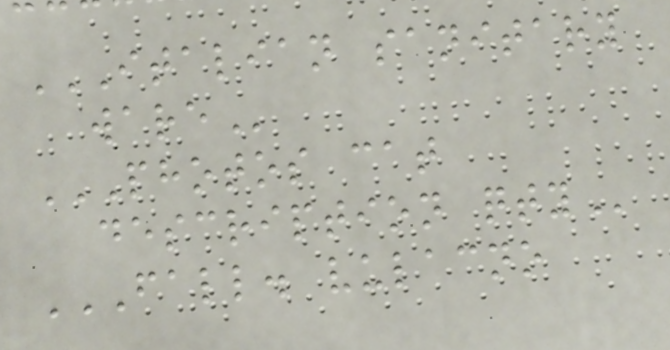ITALIAN SANITARY
WARE
PHOTOS CAT
DESCRIPTION QTY
FALL. VULACNO
